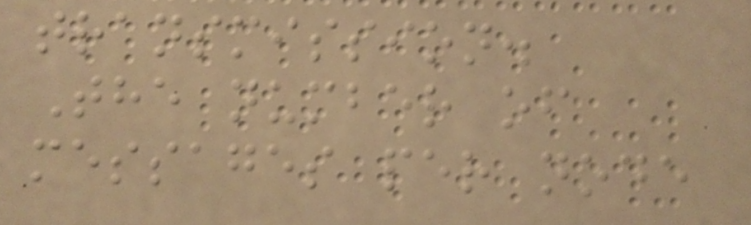transmission.
The number of
messages per node
